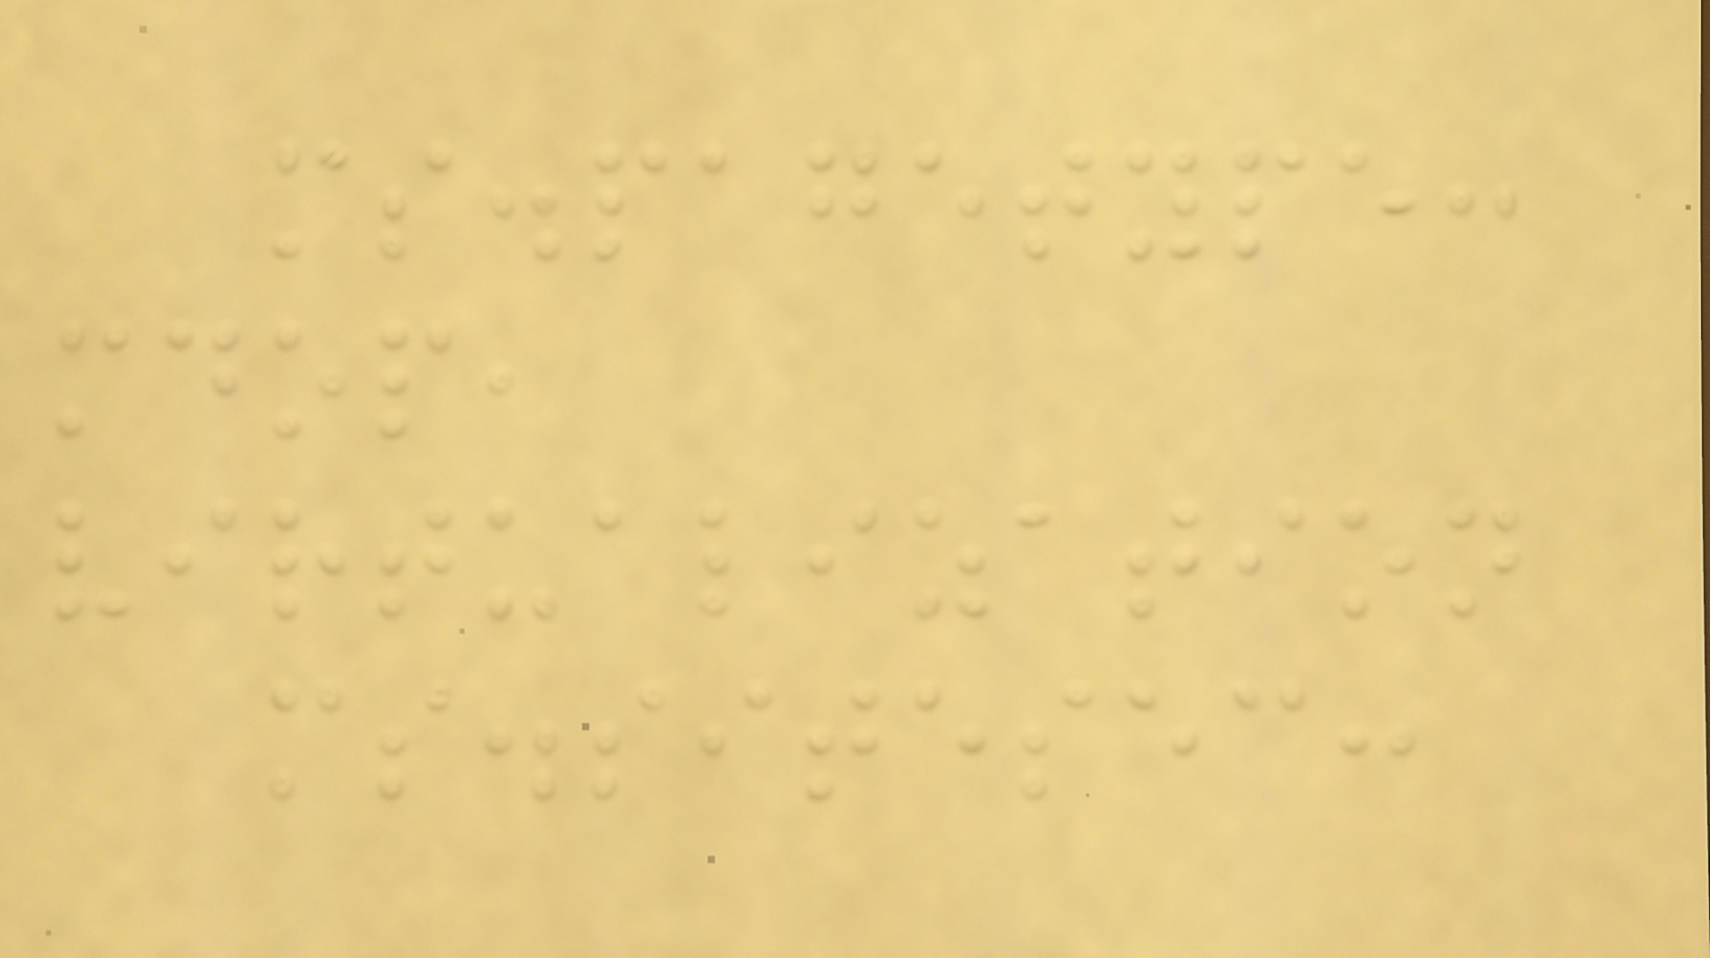ms.pagetype:
mdop,
virtualization
ms.sitesec:
